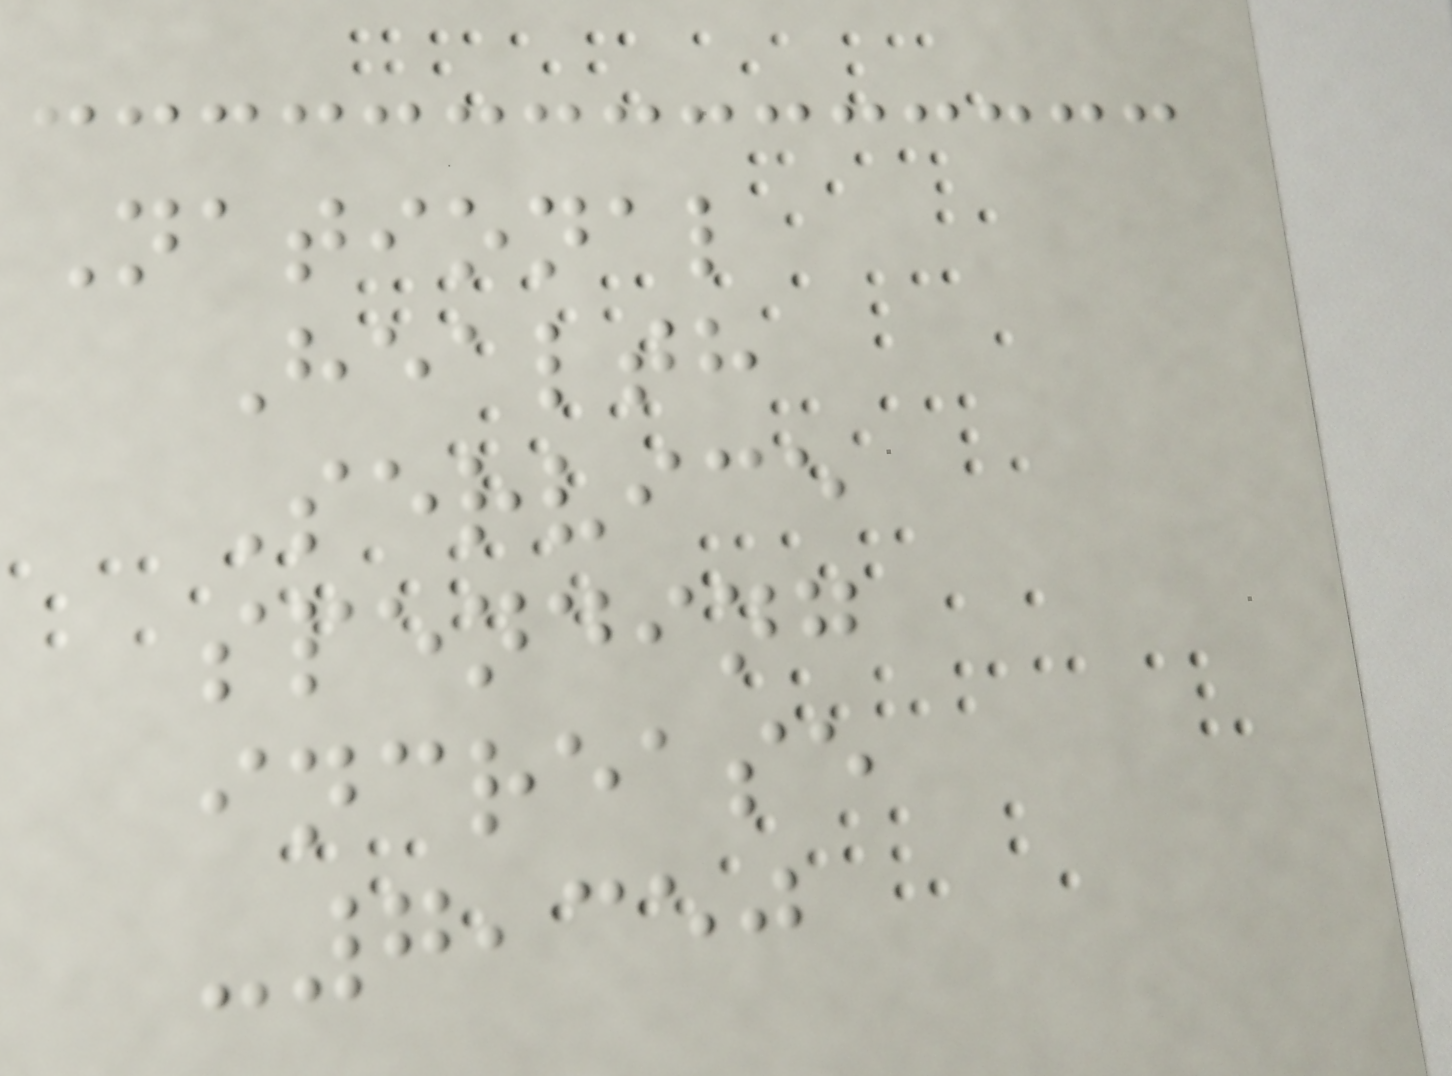National
Health
Service
spending
increase
-7,350
